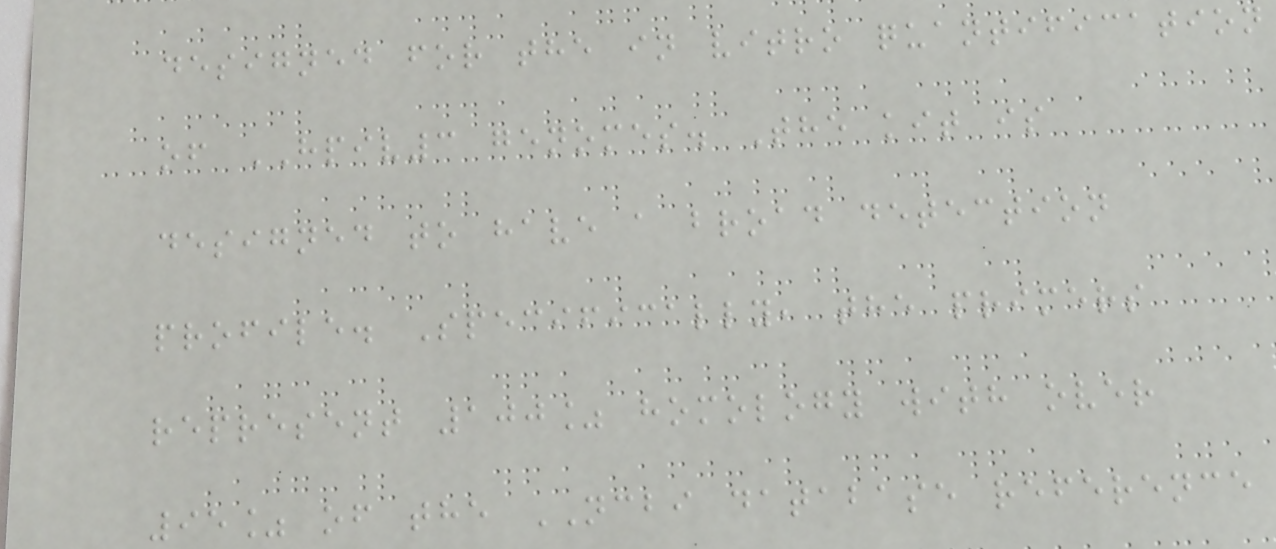designed for the in vitro quantification
of HPIV3 genomes. The kit is
designed to have a broad detection
profile. Specifically, the primers
represent 100% homology with over
95% of the NCBI database reference
